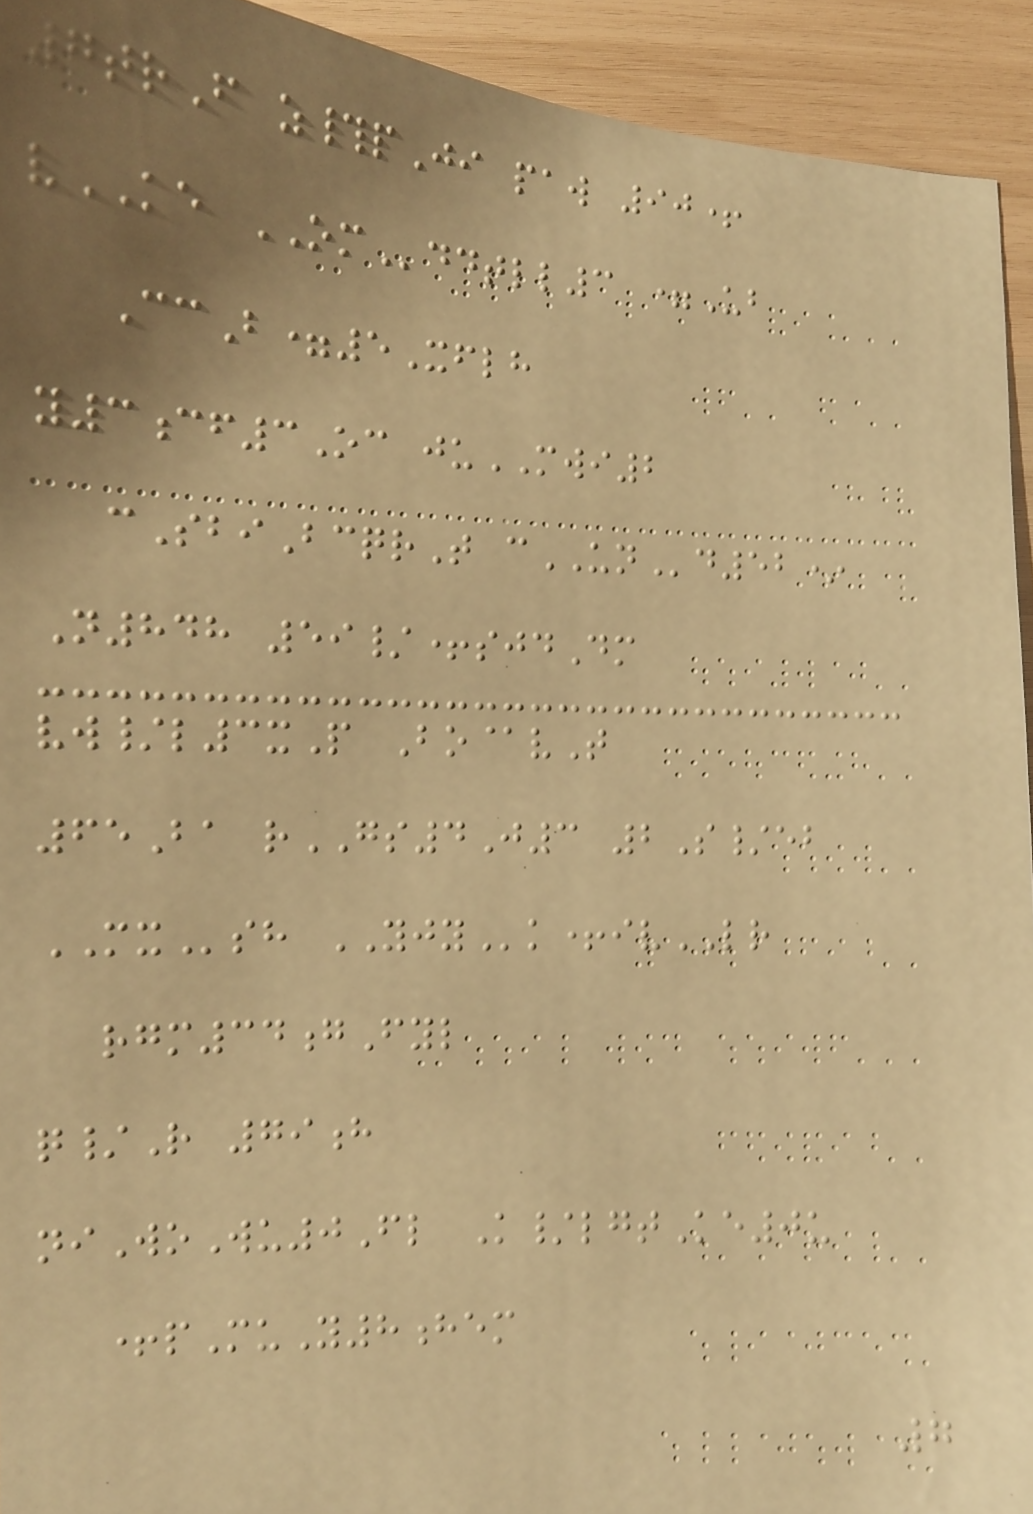7trF z#pJi paw 90+
vKE OMddtll3 =Ub
CcB=5Xflh
y3cf3Oc juMWI2
cSbiBcqrT cUNd52*
N848 59/+sjdDm
vw/l3xP Bo@vT
65Ba rGS4J3 2S/eb
MXsh YJYk+ivLR
rgm34gFyl
q/R 79h
niWoWu0Fl K/lgtKe0u
+pMuY8hem
7
